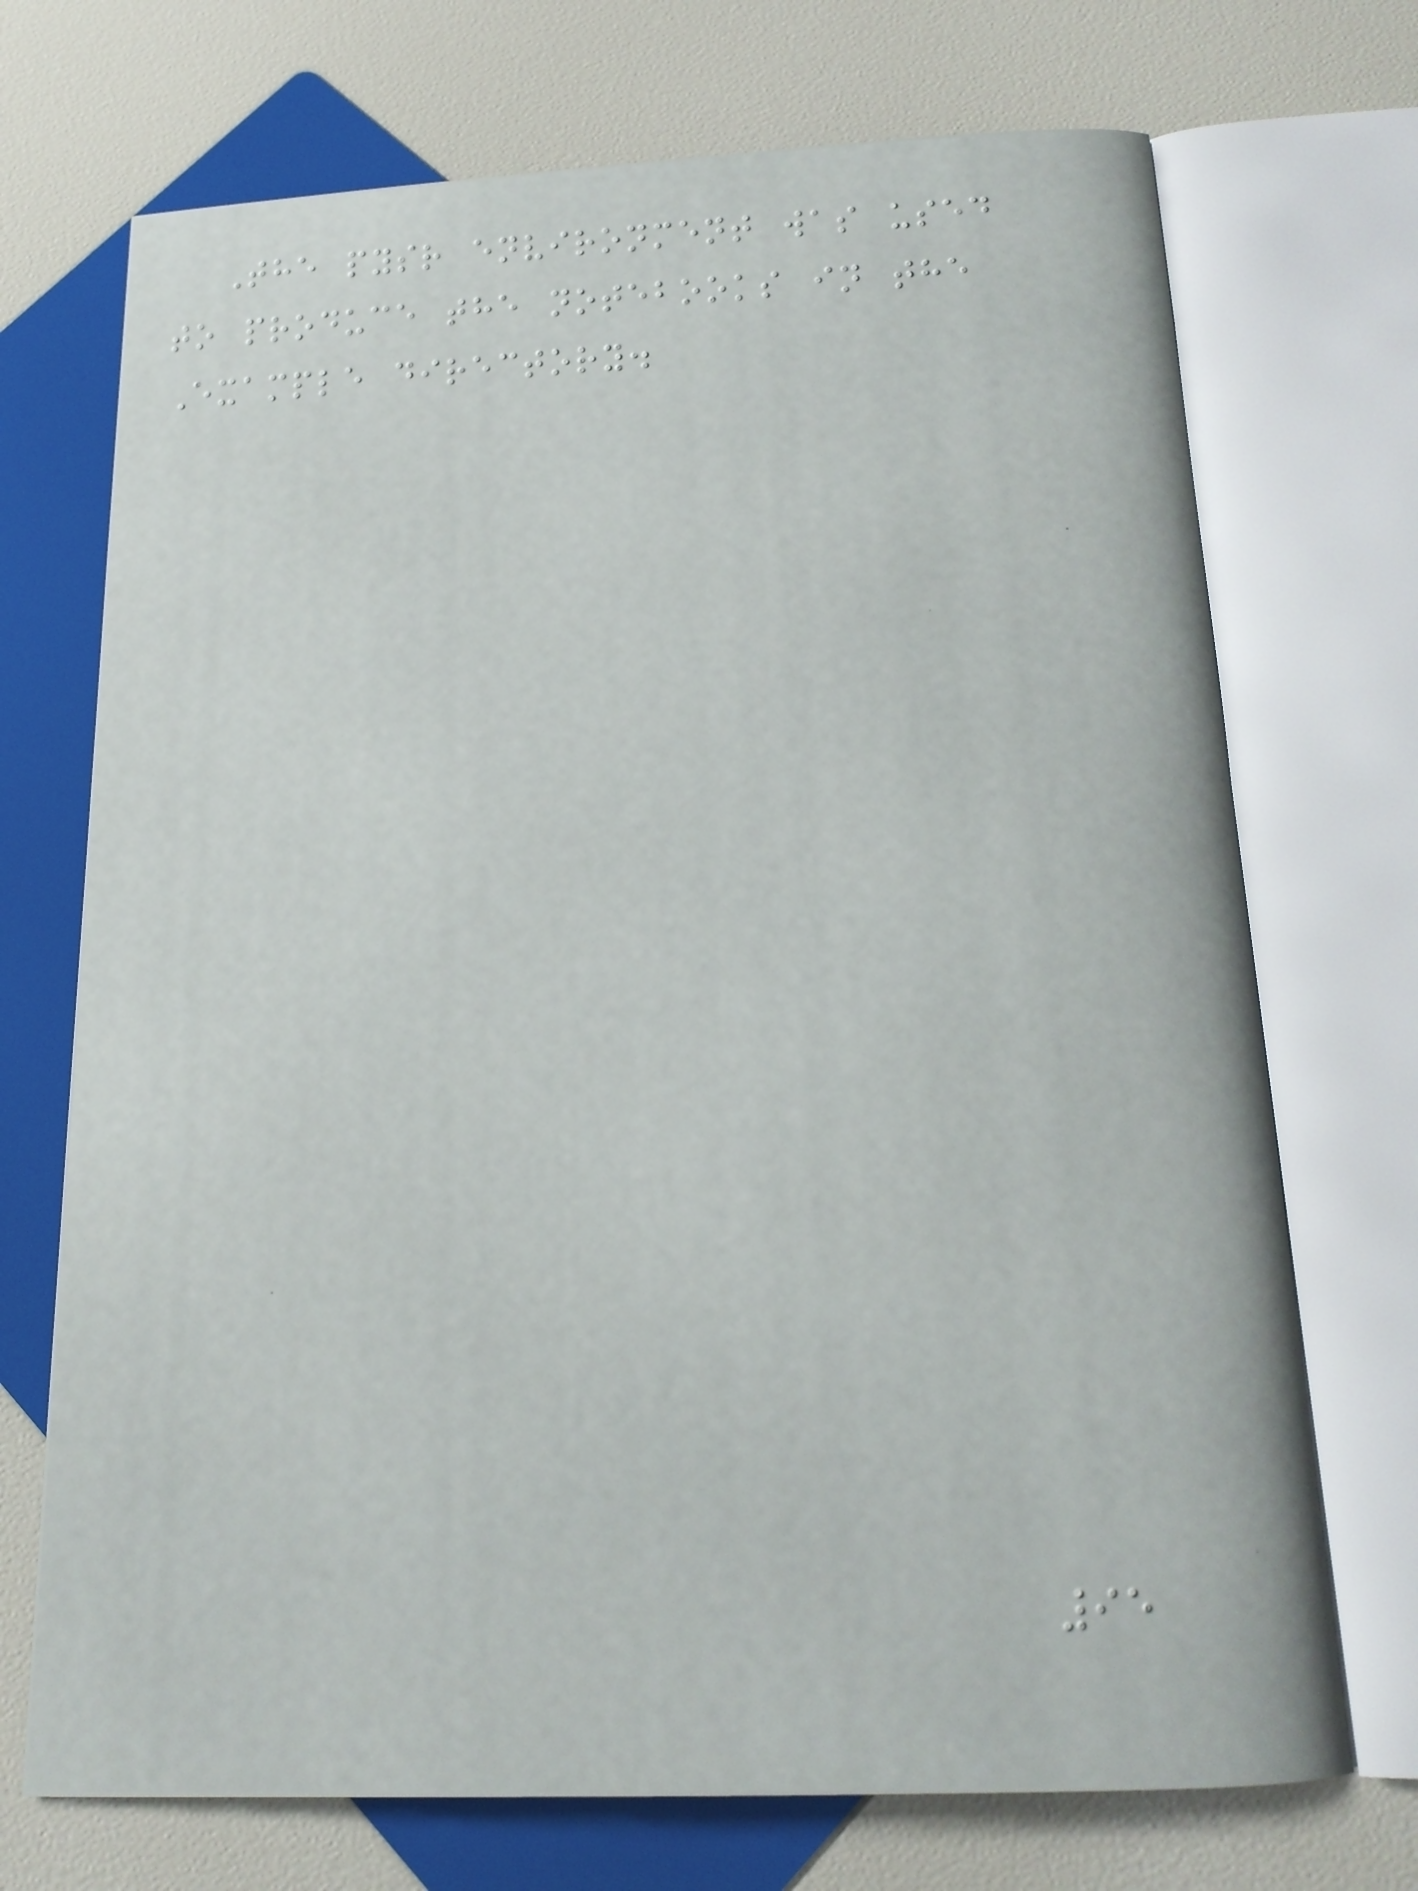The pysr environment was used
to produce the notebooks in the
Example directory.
95
